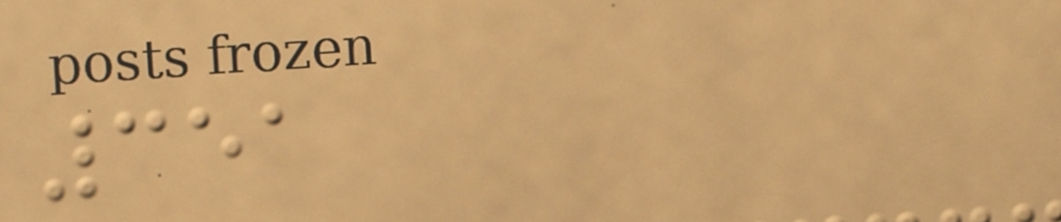351
